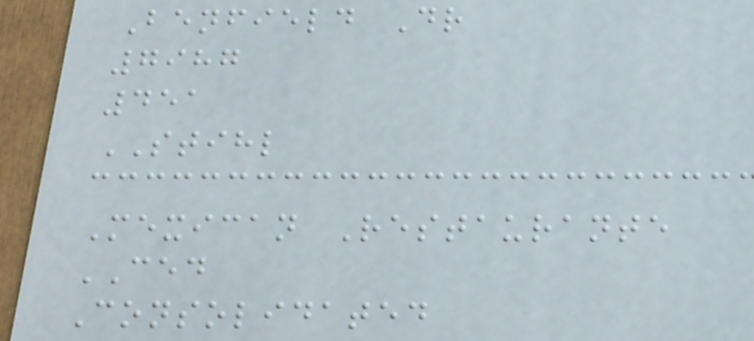Benfield Dr
7987
451
STIHL
Mexican Restaurante
CED
Consolidated
